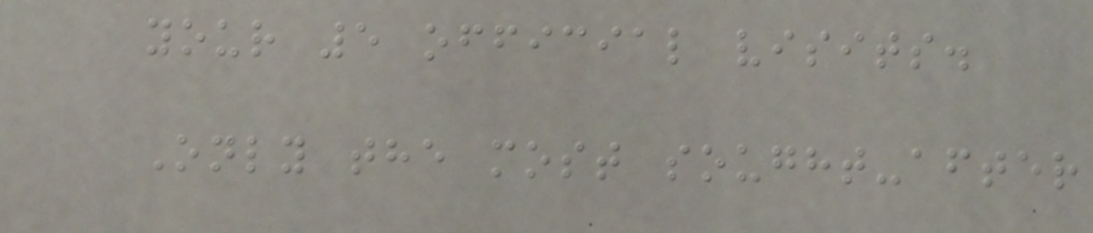your 5 official visits.
Only the most sought-after
